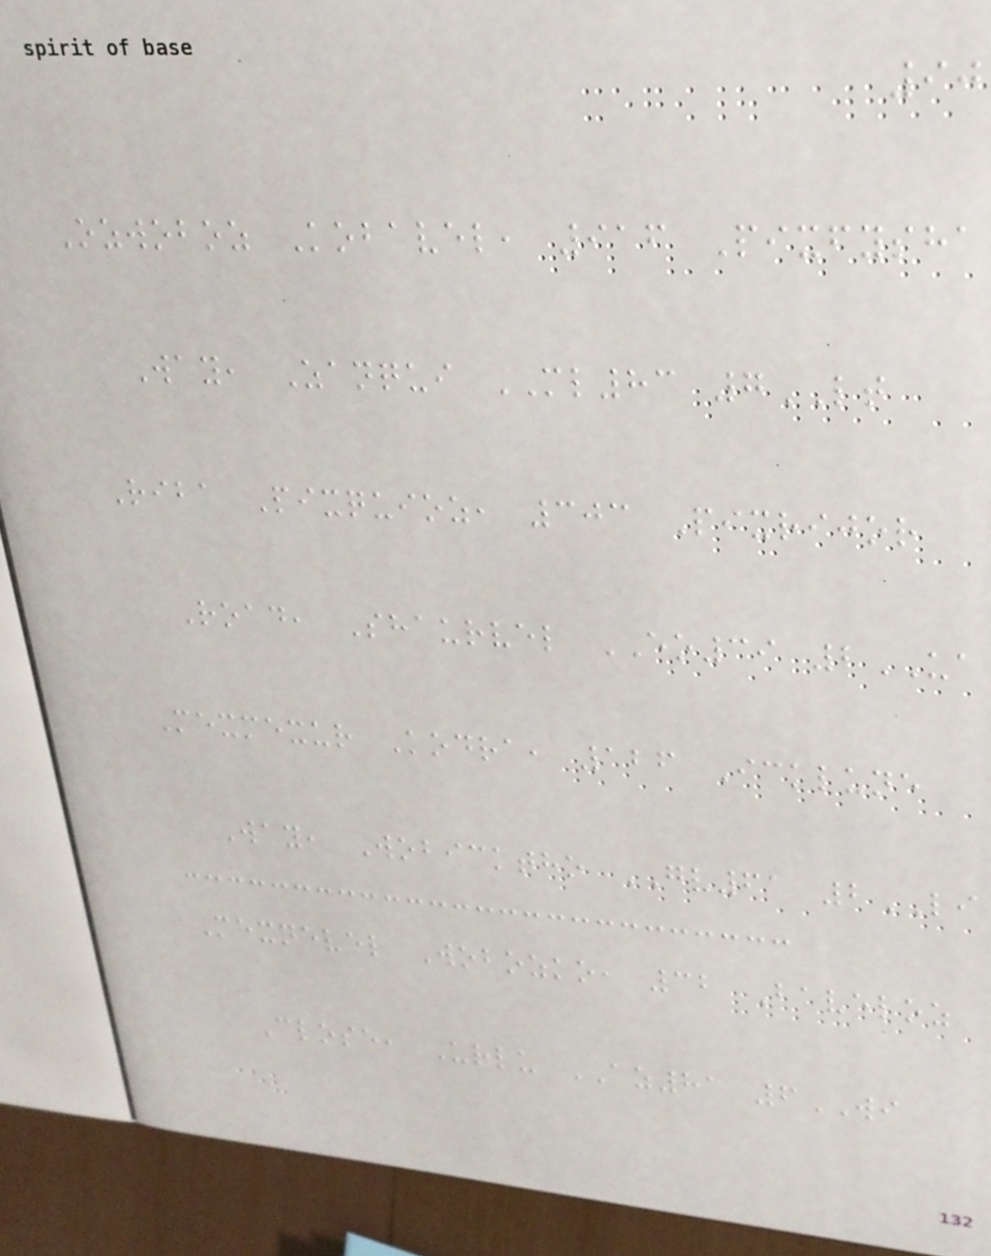90
Ozwoboz Kobavel, 916 Pixfysha
Way, Zanqui ML83 7LT
Riba Pixquioz, 303 Pixrijor
Road, Shaurvel EO39 2UA
Mexmexur Kodra, 126 Icklune
Way, Wobicktho GV61 2LI
Mexnevel Wobozko, 32 Baveloz
Close, Urlu AZ81 6WI
